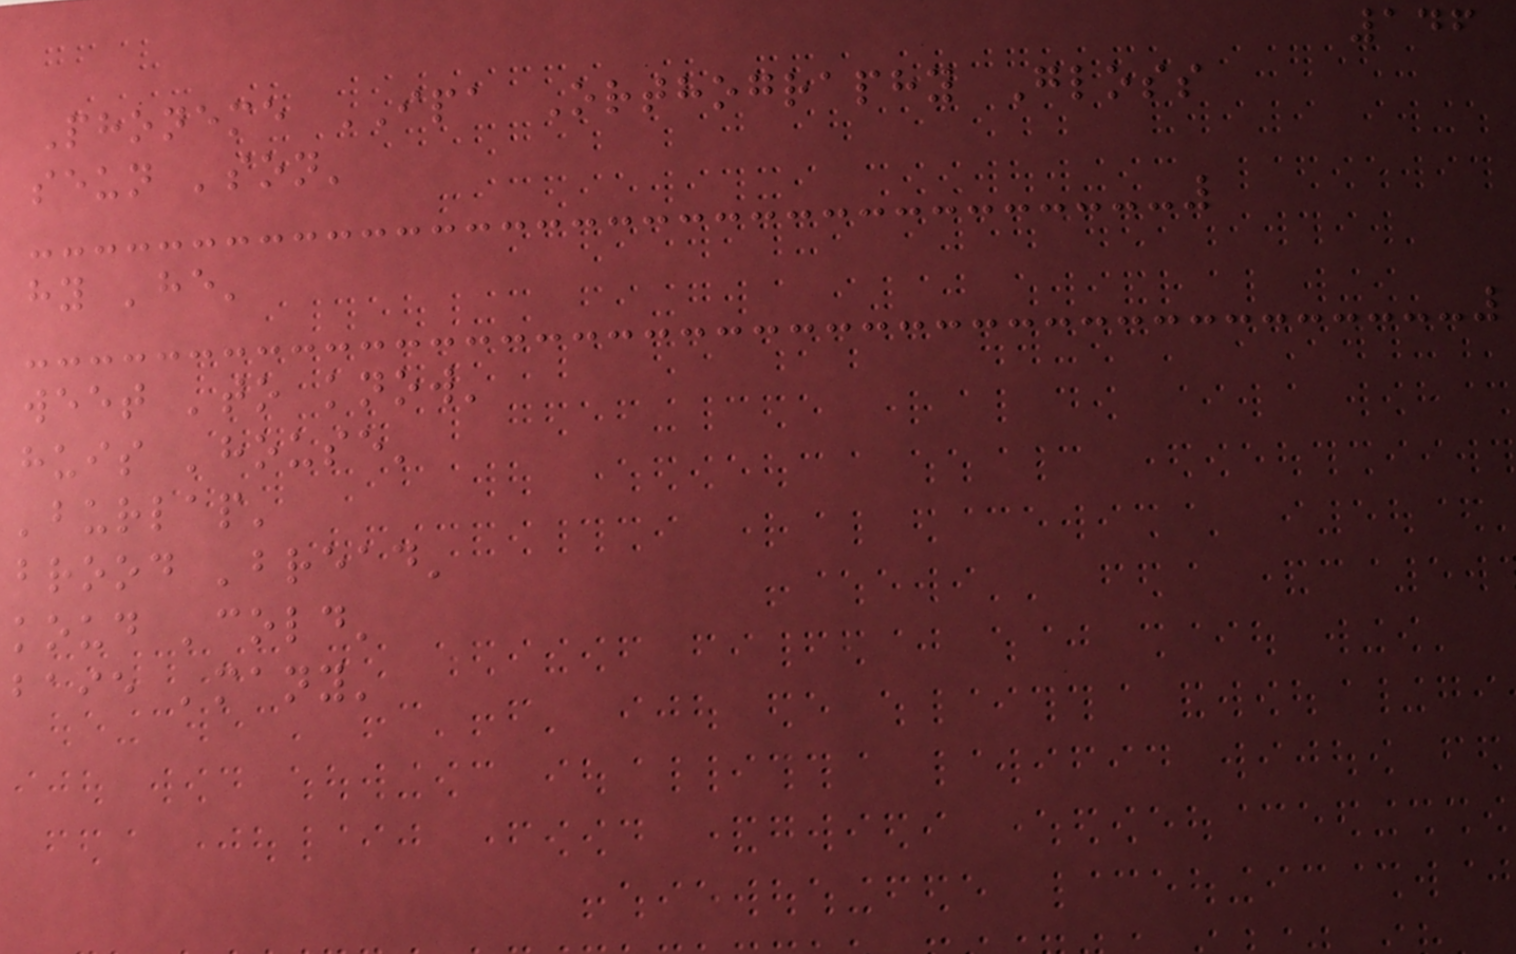146
Phoneme IPA Orthography Gloss
seun 'son'
hy 'he'
weet 'to know'
huis 'house'
'burlap'
brood 'bread'
koud 'cold'
baie 'many'
